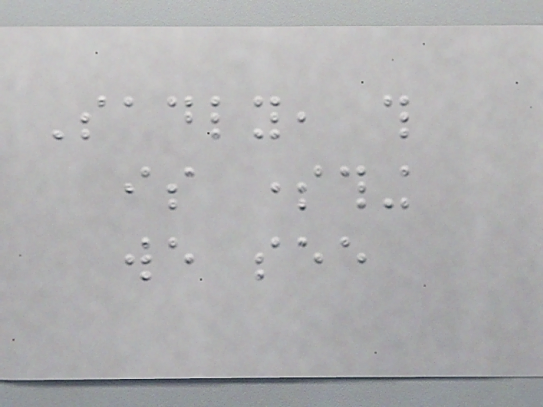Sadly, this
is something
we see
